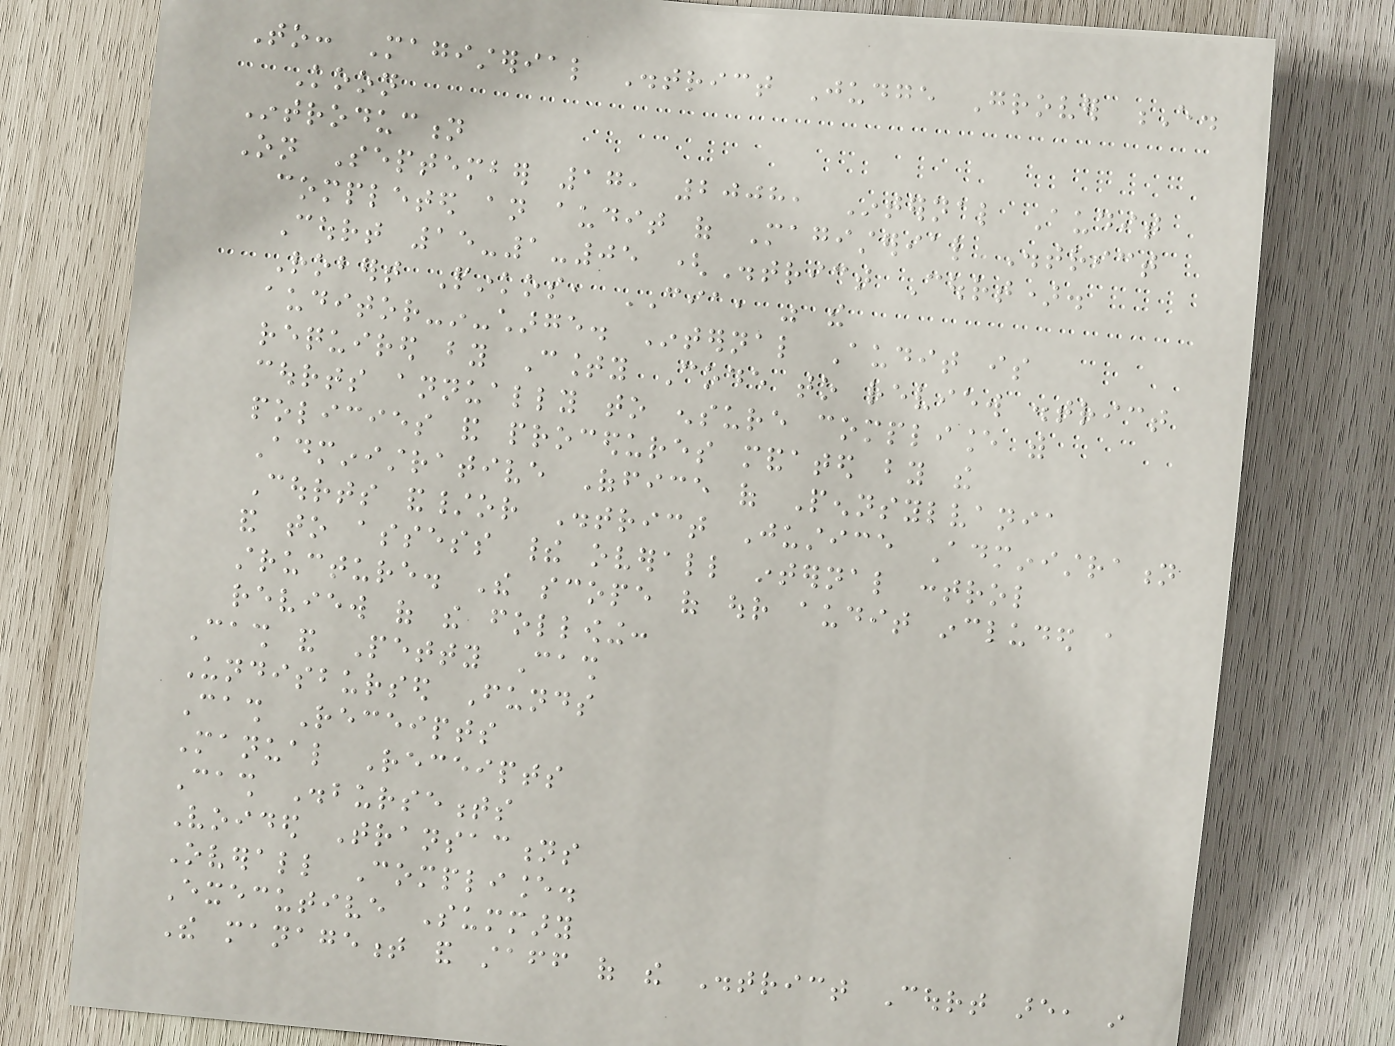To: Magisterial District Judge Grover E.
Koon
Introduction
On September 17, 2008, Internal Audit
completed an audit of Magisterial District
Court 15-1-05 (District Court).
Robert Pinkos, CIA, was the
auditor-in-charge. Internal Audit is
required by County Code to review district
courts annually to ensure compliance with
policies and procedures mandated by the
Administrative Office of Pennsylvania
Courts and/or District Justice Administration
and to assess their overall internal control
structure. The scope of our audit included a
review of the following:
Cash and Petty Cash
Undisbursed Funds
Cash Receipts
Manual Receipts
Cash Disbursements
Voided Transactions
Overall Compliance.
Executive Summary
The management and staff of the District Court are, in
